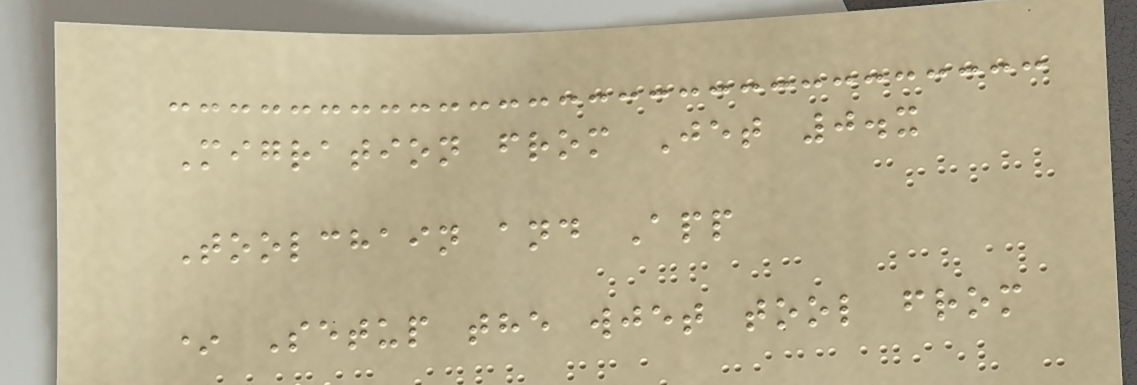Migration from Jet 0.x
Toolchain and App
* Setup the wjet tool from
